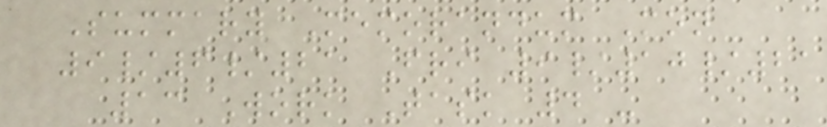Summary Memorandum Mon
9/6/21 Fri 9/10/21
13 Work Task 4 -
